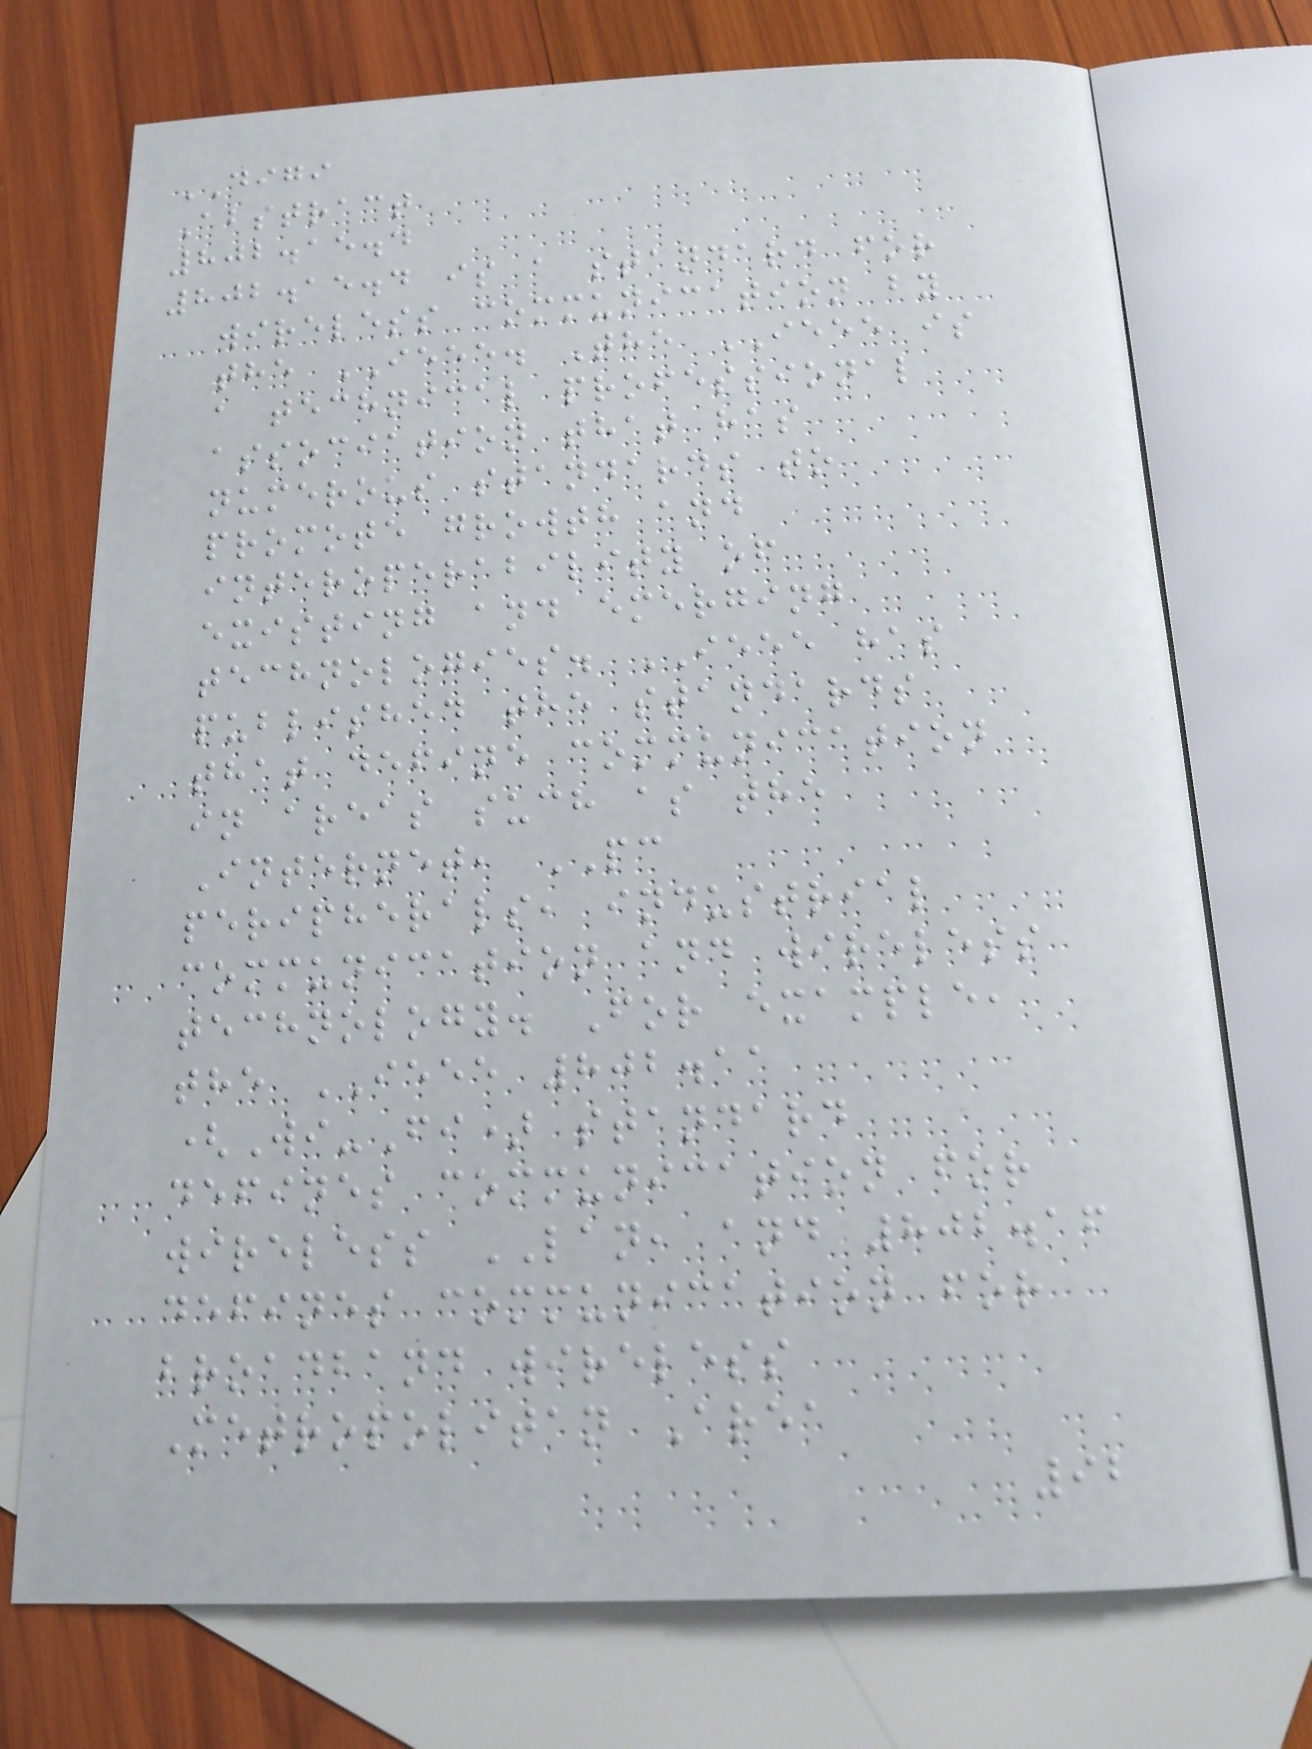DIGI
Abstract
802.15.4
802.15.4 is a standard for
wireless communication by
the IEEE. The IEEE is
a technical professional
association that has
numerous standards to
promote growth and
interoperability of
existing and emerging
technologies. IEEE has
published the standards
that define communication
in areas such as the
Internet, PC
peripherals, industrial
communication and wireless
technology. For example,
the IEEE 802.11
(Wi-Fi) standard
defines communication for
wireless LAN, and 802.16
defines communication for
broadband wireless
Metropolitan Area
92
